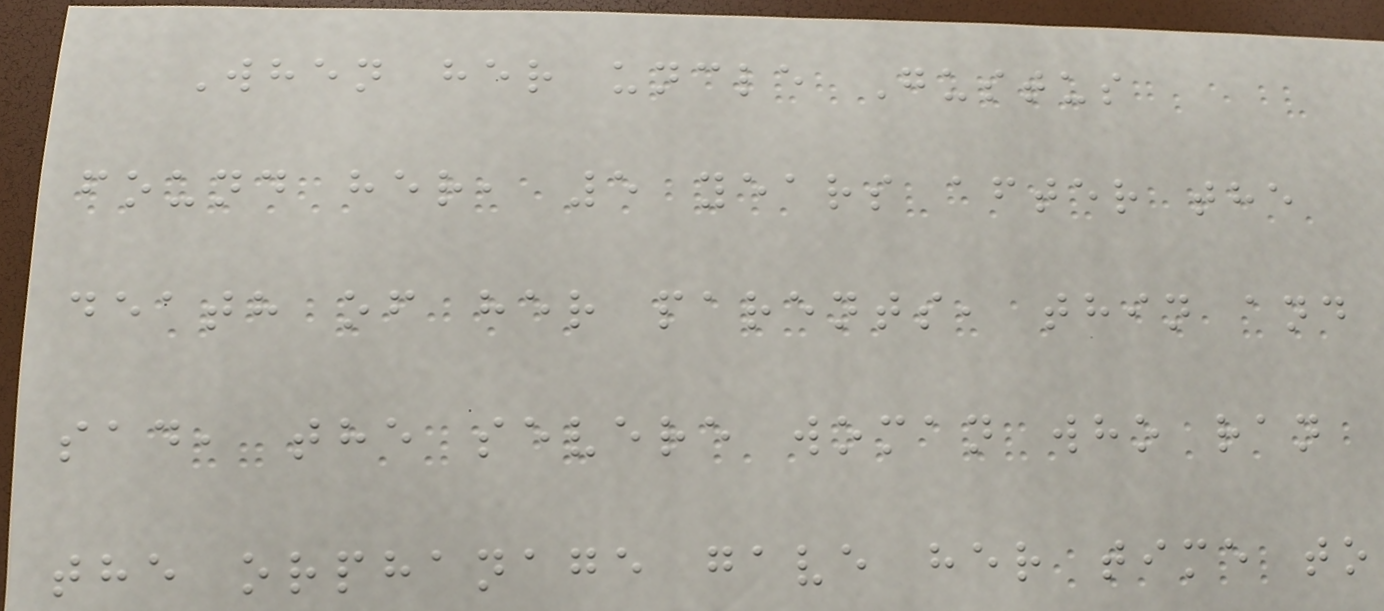When her uncle Gustus
found her, 5 years after the
death of her parents, thin and
sad, the severe woman who ran
the orphanage gave her time to
